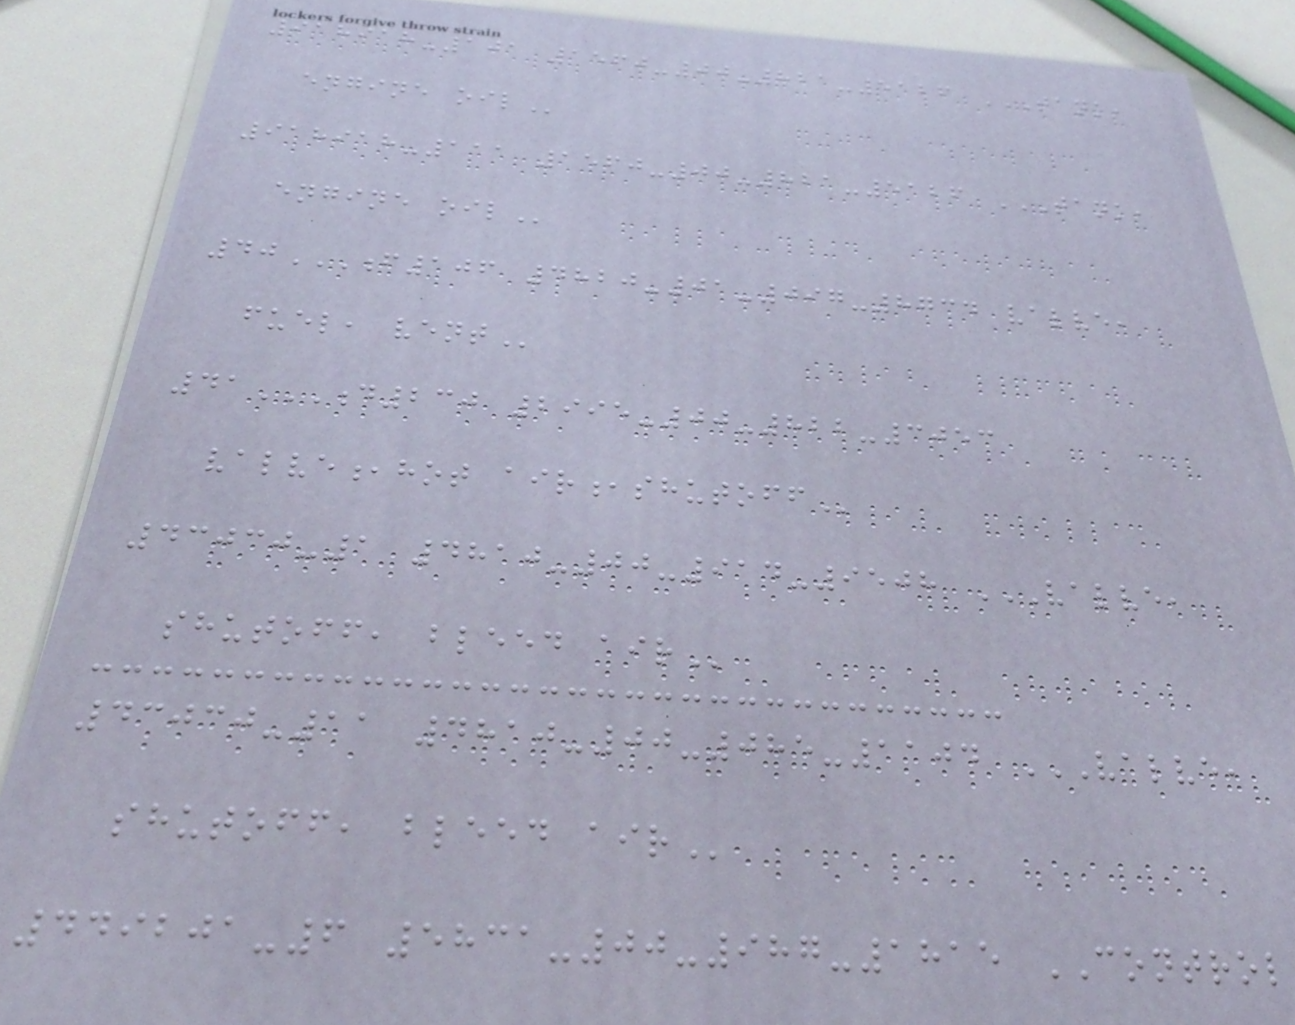918918-101 1560-00-821-5126 TANK,
ENGINE OIL
918918-111 1560-00-821-5126 TANK,
ENGINE OIL
40F106 4820-01-097-8734 VALVE,
FUEL, VENT
41D230 2995-00-822-3053
VALVE,HOT AIR,SHUTOFF
43030-1 4810-00-914-9508 VALVE,
SHUTOFF, BLEED AIR
43030-11 4810-00-085-1104 VALVE,
SHUTOFF, BLEED AIR
449201-6 5831-00-987-1815 CONTROL
